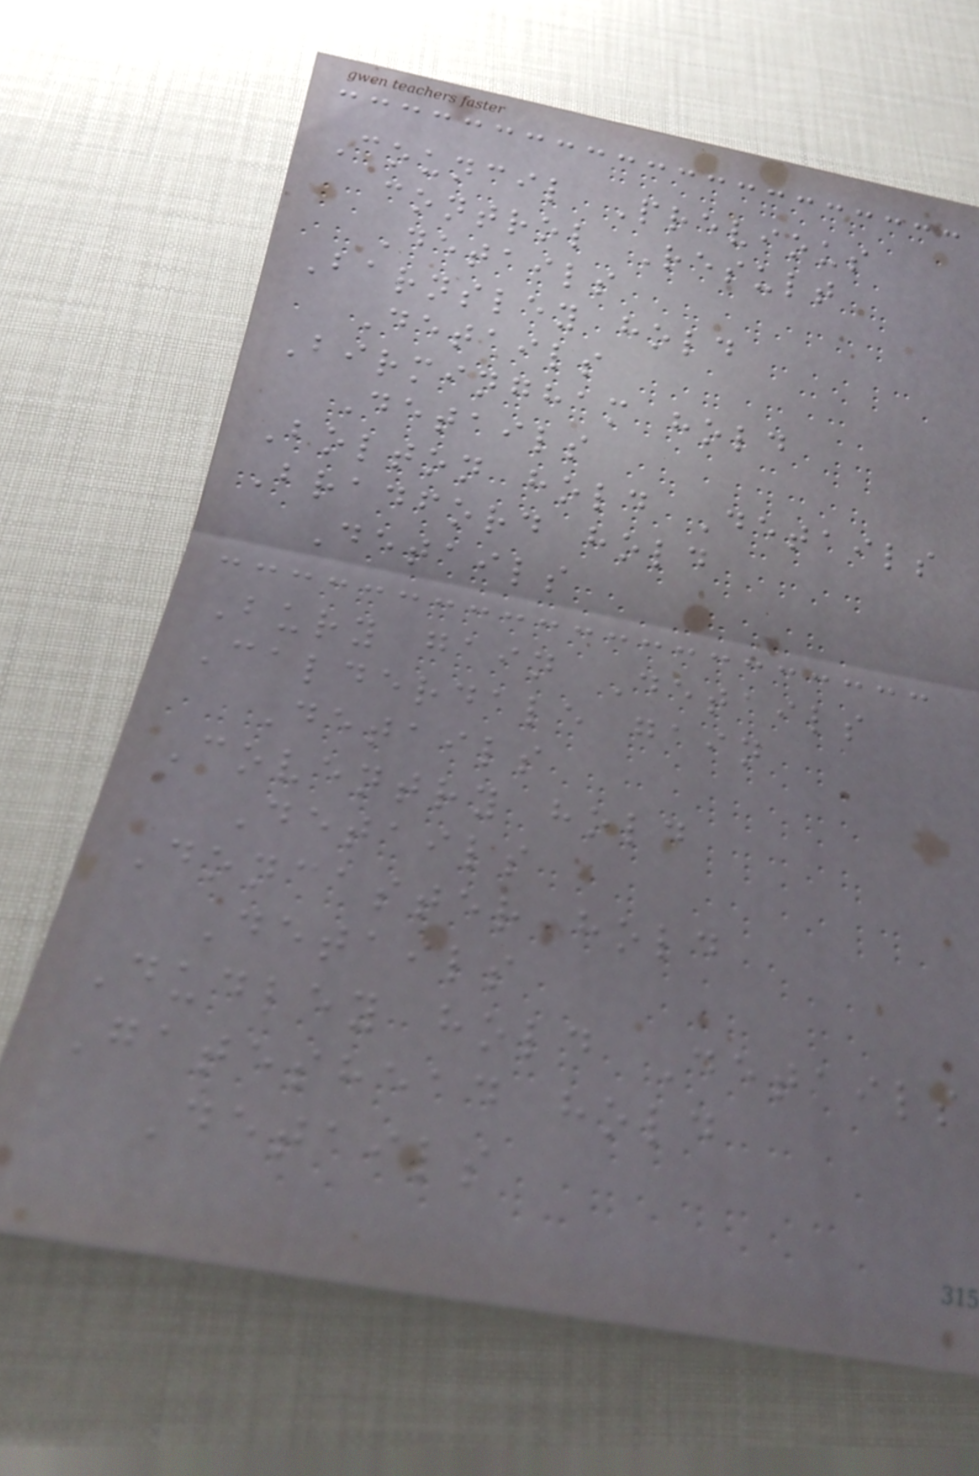Council Previous
control Result
Details
Barnsley hold
Details
Birmingham hold
Details
Bolton hold Details
Bradford hold
Details
Bury gain Details
Calderdale gain
Details
Coventry hold
Details
Doncaster hold
Details
Dudley hold Details
Gateshead hold
Details
